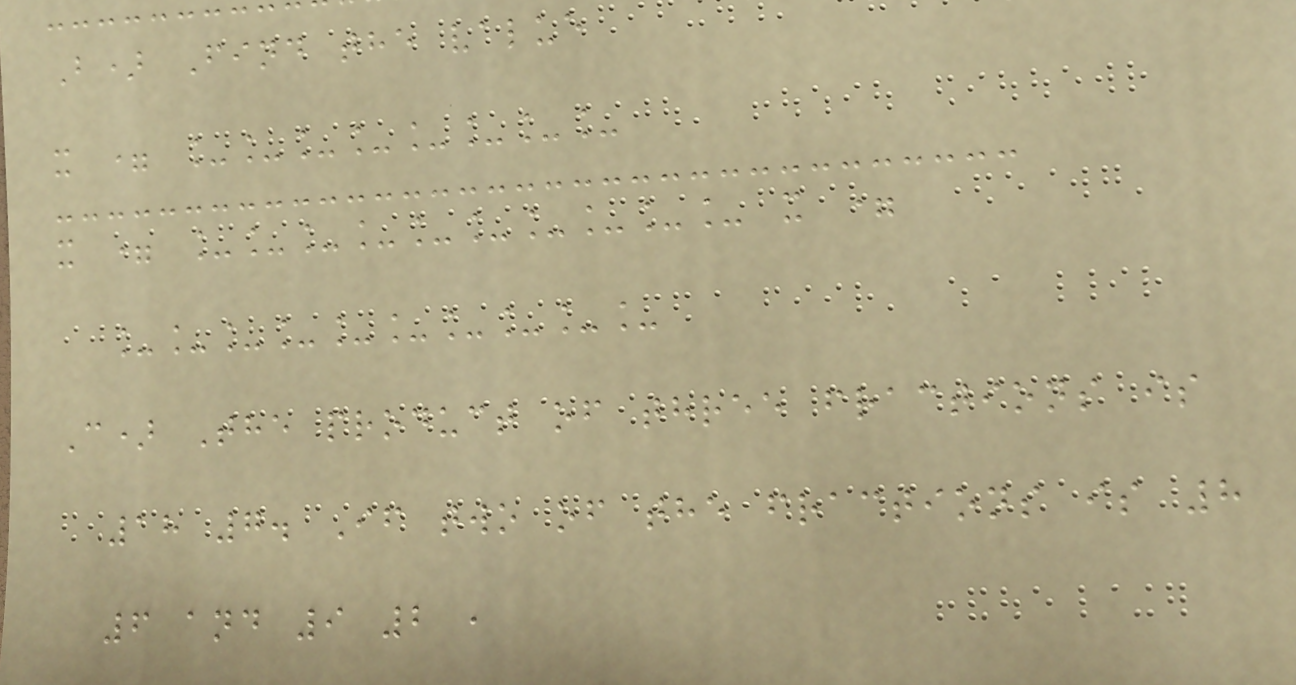B) Find the value
x = ________
x = __________ x =
__________
C) The product of three fractions is
18 7. If two of the fractions is 8
6 and 9 2 ,
